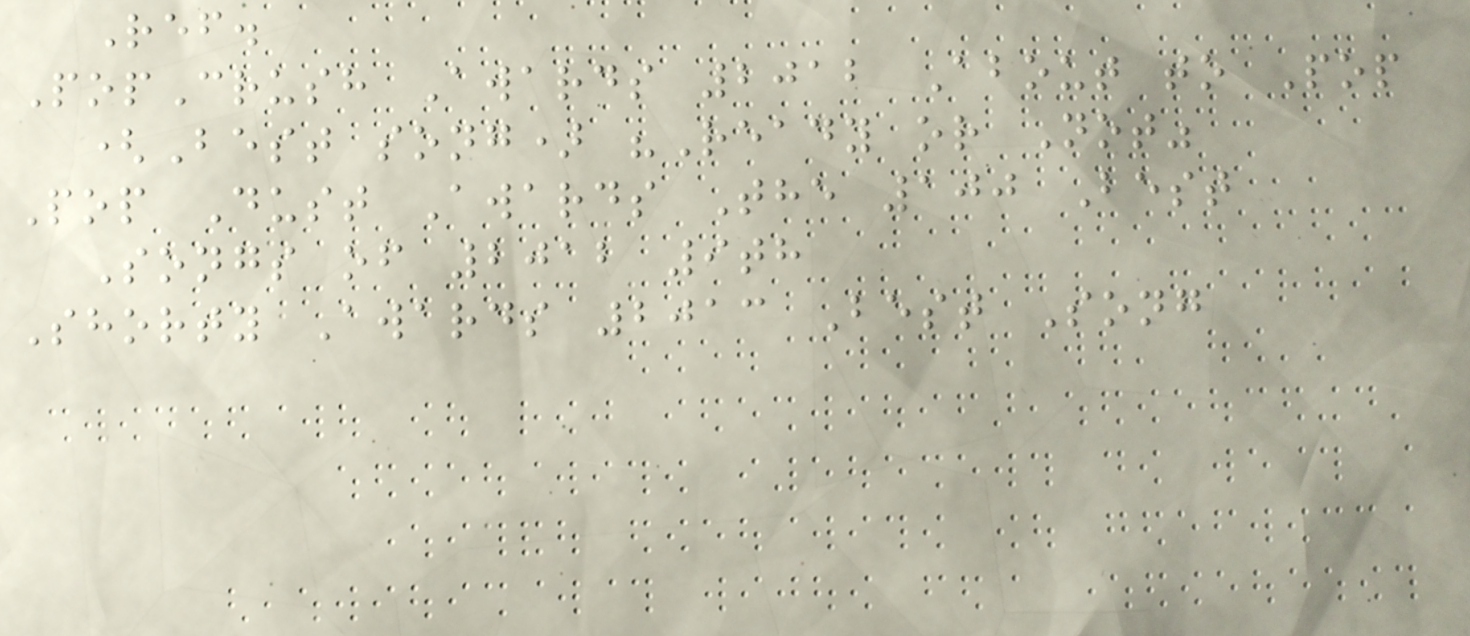Ref.
PopCrush Awards 2012 About to Pop
(Best song) "Ready or Not"
Pop Dust Awards The 100 Best
Songs of 2012 9th
Shorty Awards 2013 Best Song
